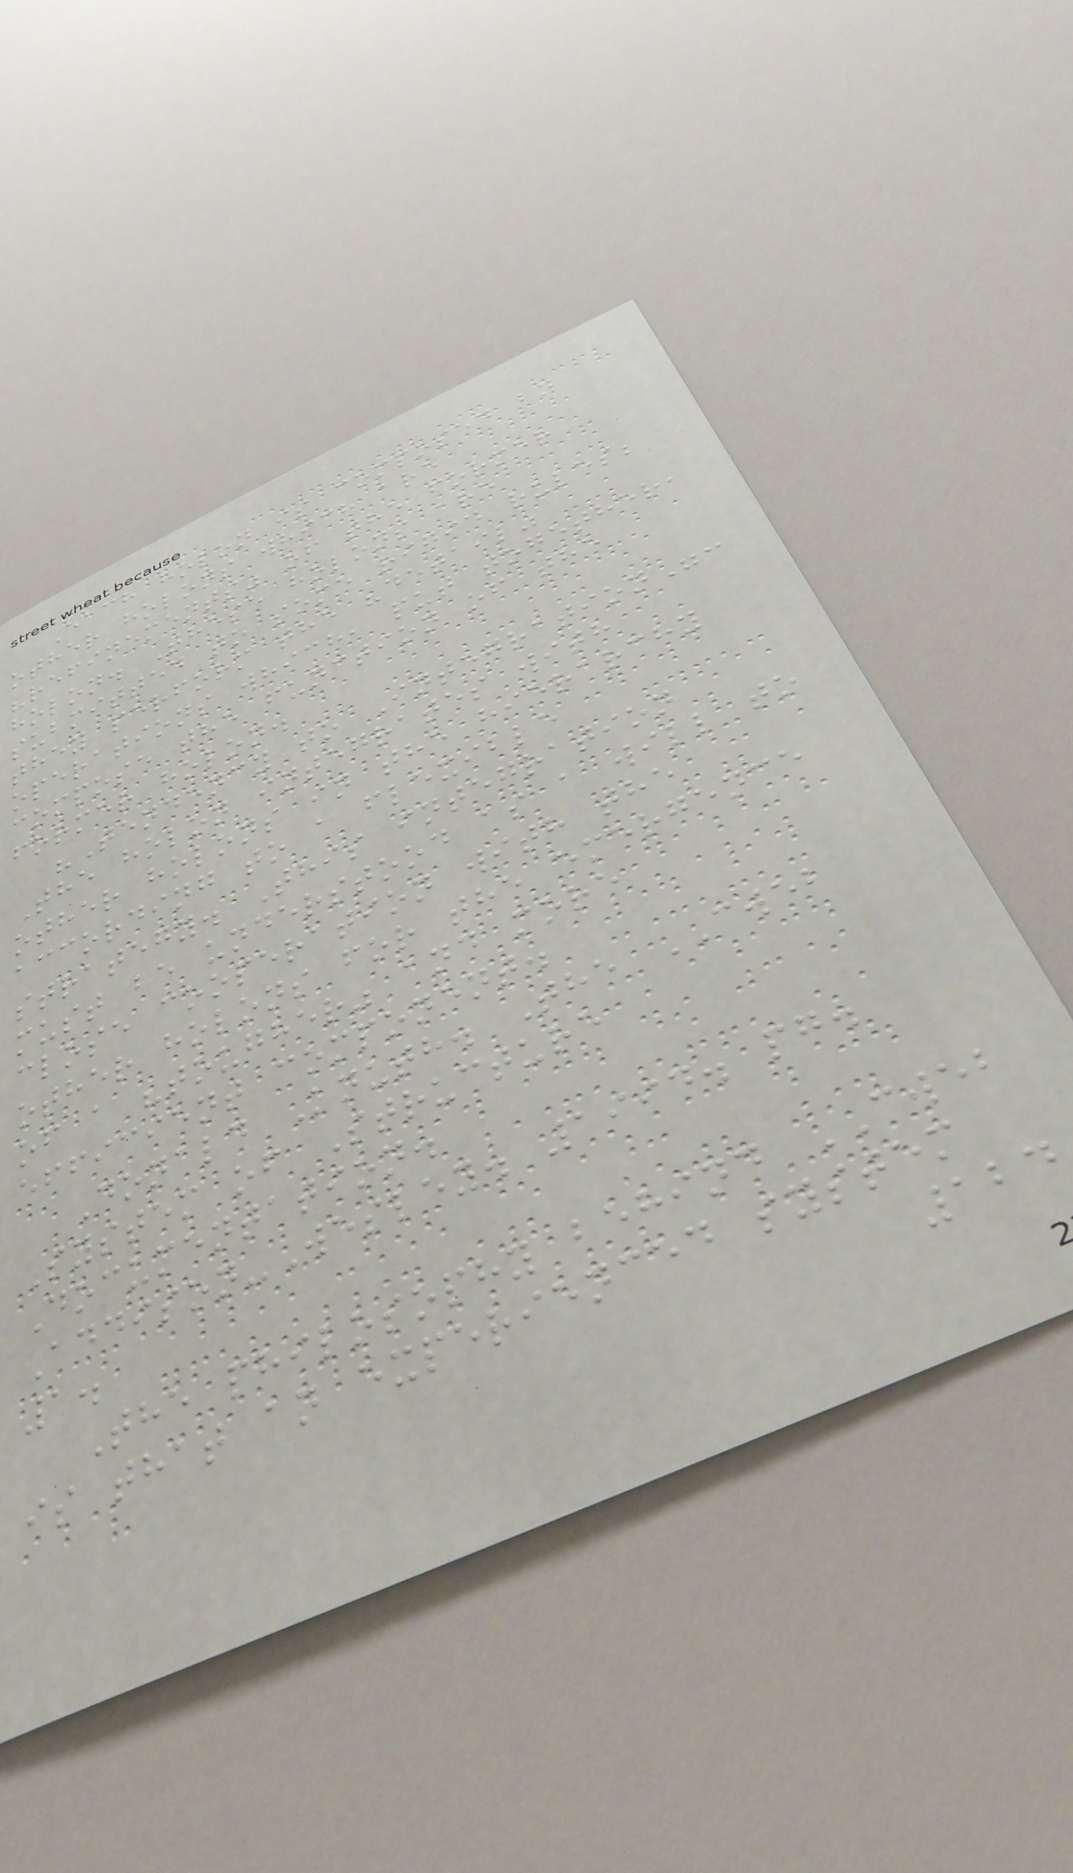Each holon is composed by
other holons which are
"refinements" of the former
holon. These holons are
submitted to some rigid rules;
they perform the "detail"
operations which, put together,
compose the function of the
former holon.
"Tendency to Integration":
The holon integrates with
other holons in the hierarchy
according to a flexible
strategy. This integration
must be understood as a will to
close cooperation with the
other holons for the emergence
of a "tougher" and more
efficient component.
Donald Knuth. The CWEB
System of Structure
Documentation.
Addison-Wesley. 1994. pg.
1.
The philosophy behind CWEB
is that an experienced system
124
